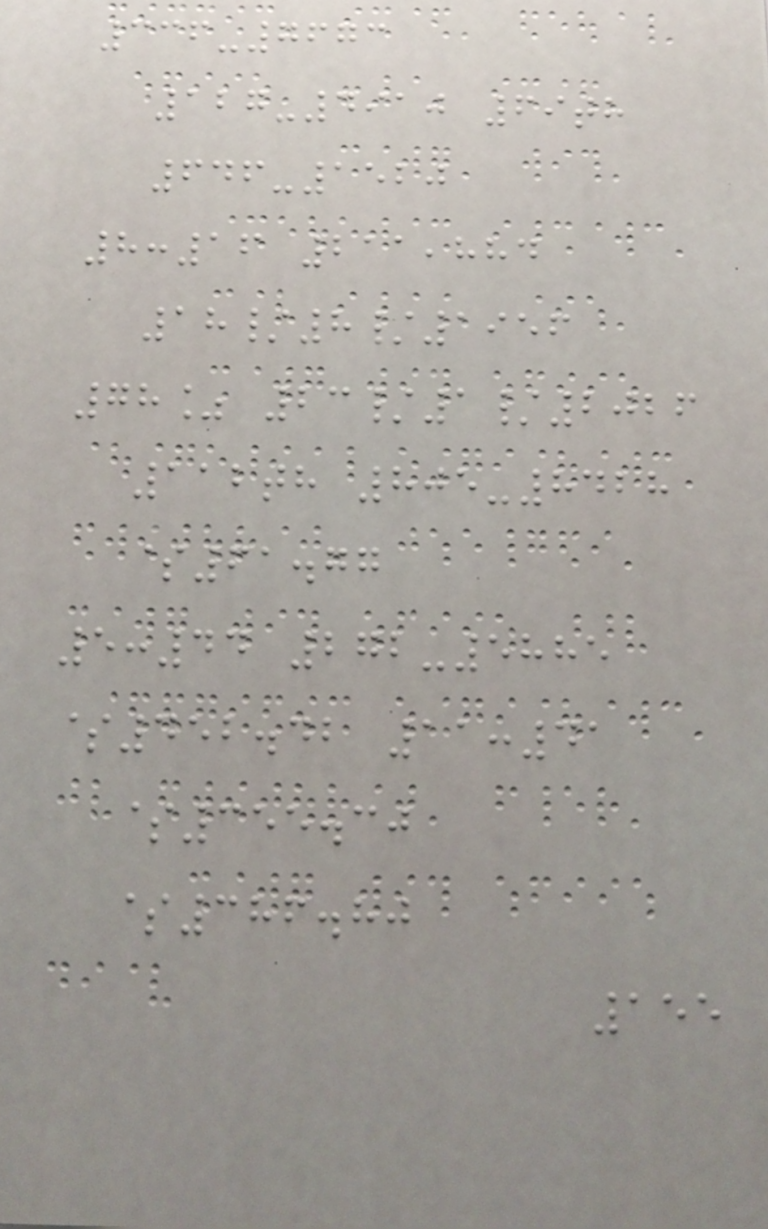336-7673
127-4910 69th
646-1520
8:16 211,884
18/8/1956
78% 23/1/2026
112th 805-8428
$61.77
5:44 272-5885
$452.42 11:41
$355.30
$386.80
155
